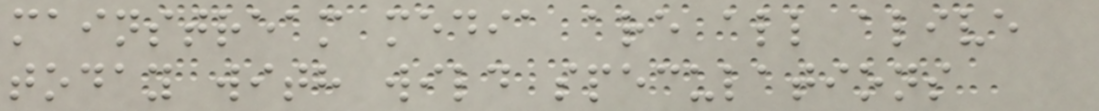mainstream media are all alive
today with wild speculations
